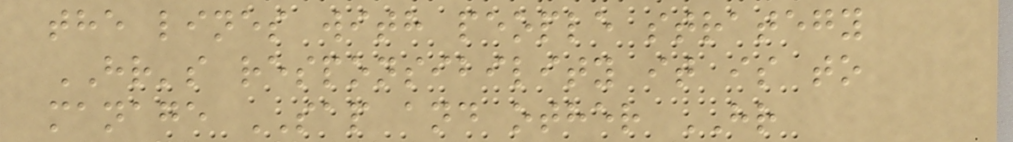the lines with people strategy
HR's responsibility it is to
manage SAP and other HR
